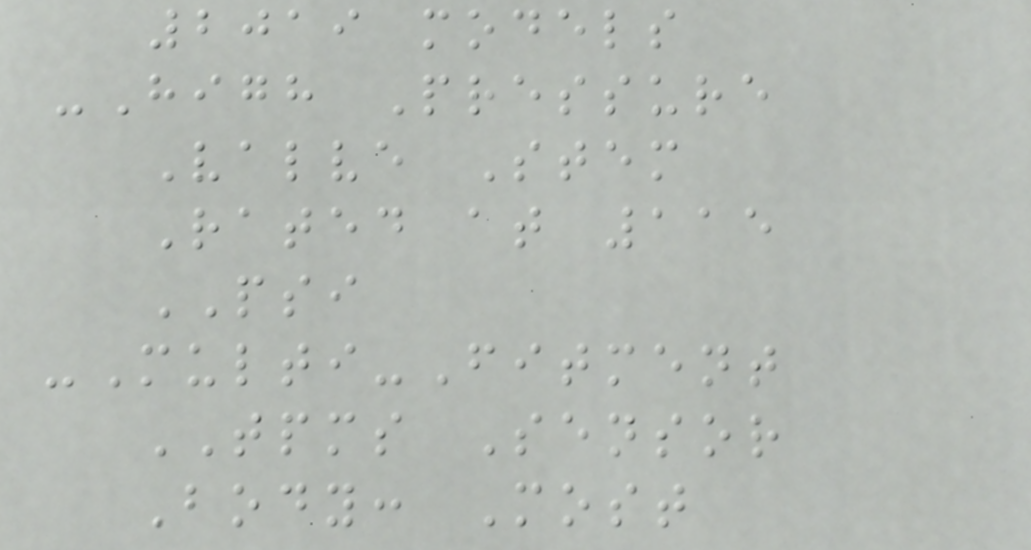2019 models
-High Pressure
Valve Stem
Rated at 115
PSI
-Multi-Fitment
TPMS Sensor
Body: Most
